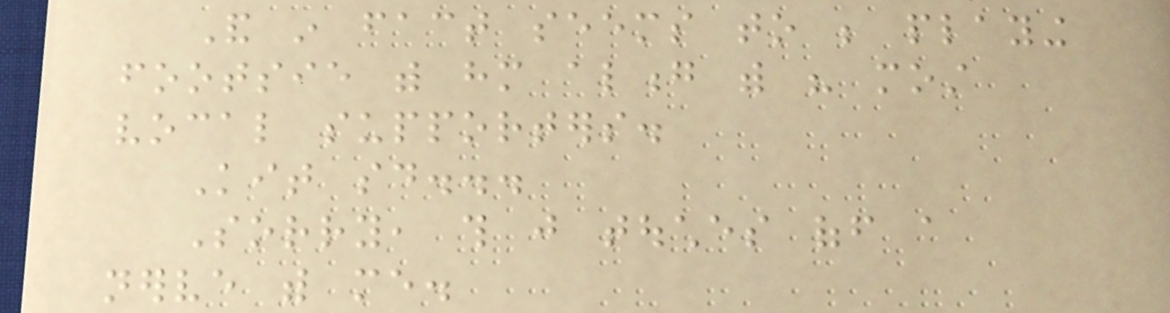And in fact seems to be playing
footsie with him along with his most
vocal supporters.
Kit said...
Sorry, this just touches off a
nerve with me.
